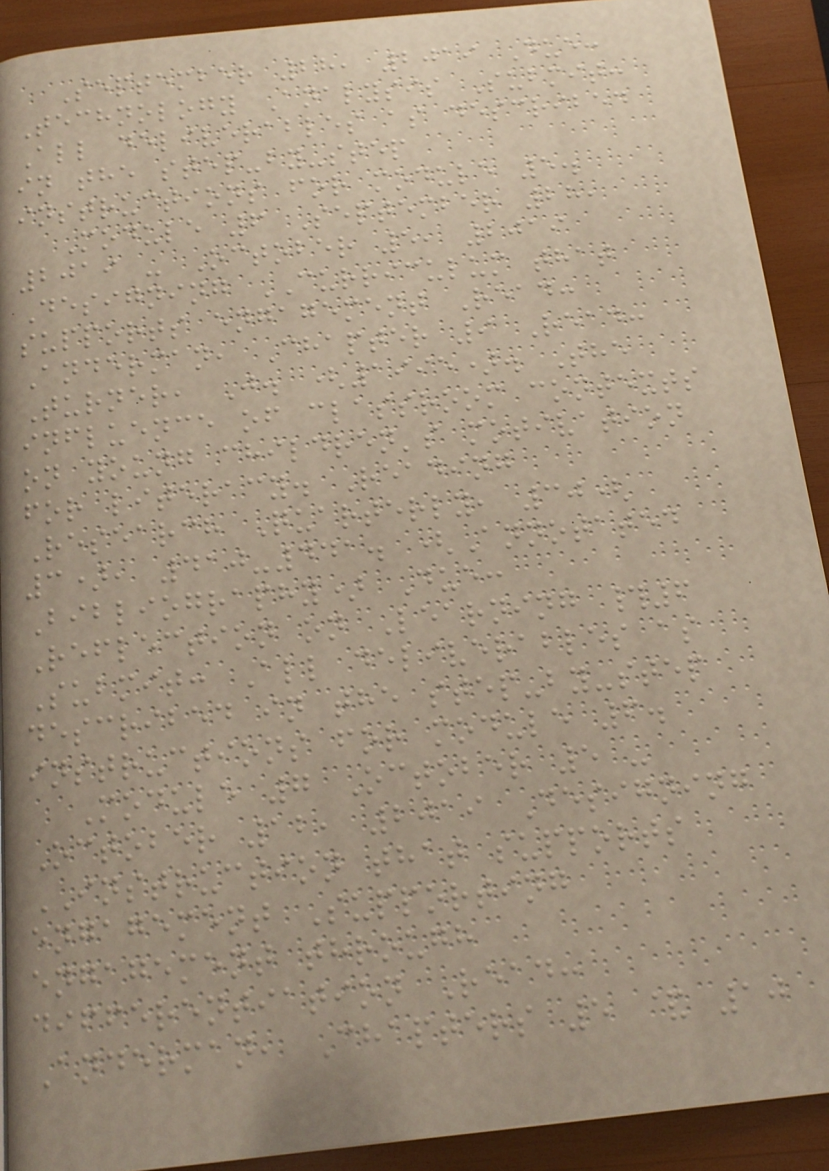September 28, 2019 Due:
Technology Analysis Submit:
All deliverables as described
in the step-by-step
instructions for module 5.
Module 6 September 28,
2019 - October 5, 2019
Designing CURRICULUM that
supports engagement Read:
Anderman, Chapter 9 Read:
Turner, J. (1995). The
influence of classroom contexts
on young children's motivation
for literacy. Reading
Research Quarterly, 30(
3), 410-441. (Annotated
Bibliography) Due:
Reflection on Learning #6
Submit: All deliverables as
described in the step-by-step
instructions for module 6.
Module 7 October 5 -
October 12, 2019 Designing
INSTRUCTION that supports
engagement Supporting
engagement through
differentiation Read:
Anderman, Chapters 5 & 10
